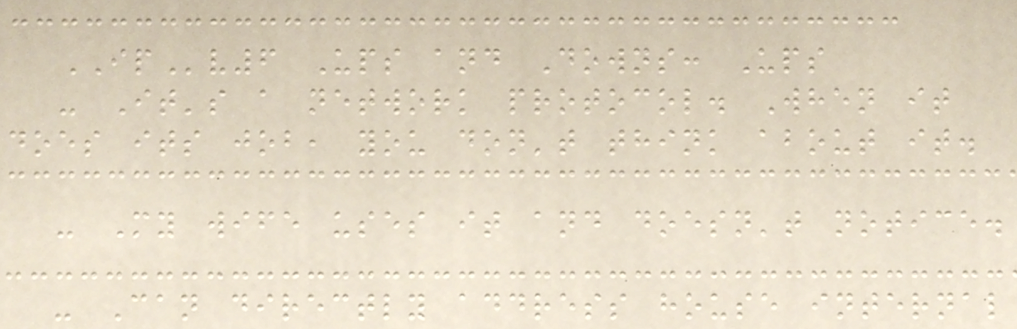IPv6 Ups and Downs: Ups
- It's a network protocol. When it
does its job, you don't think about it.
- My wife uses it and doesn't notice.
- Can directly address house internal
